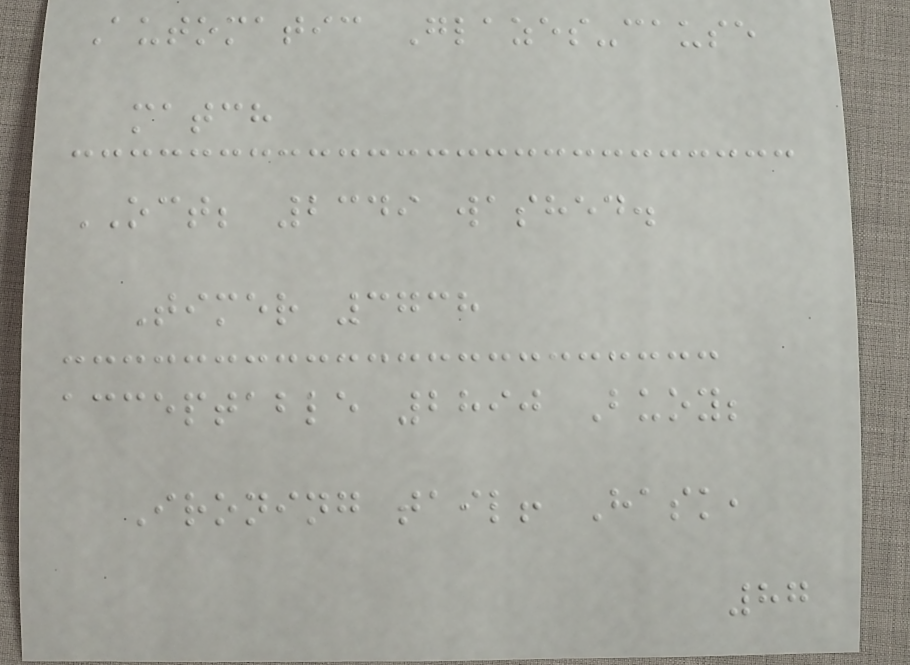Automatic Glazes-cause
match
OCT; 2349 washed.
Timer 3738
acceptable 2890 Buoy;
Ironing tail! Hask,
87
